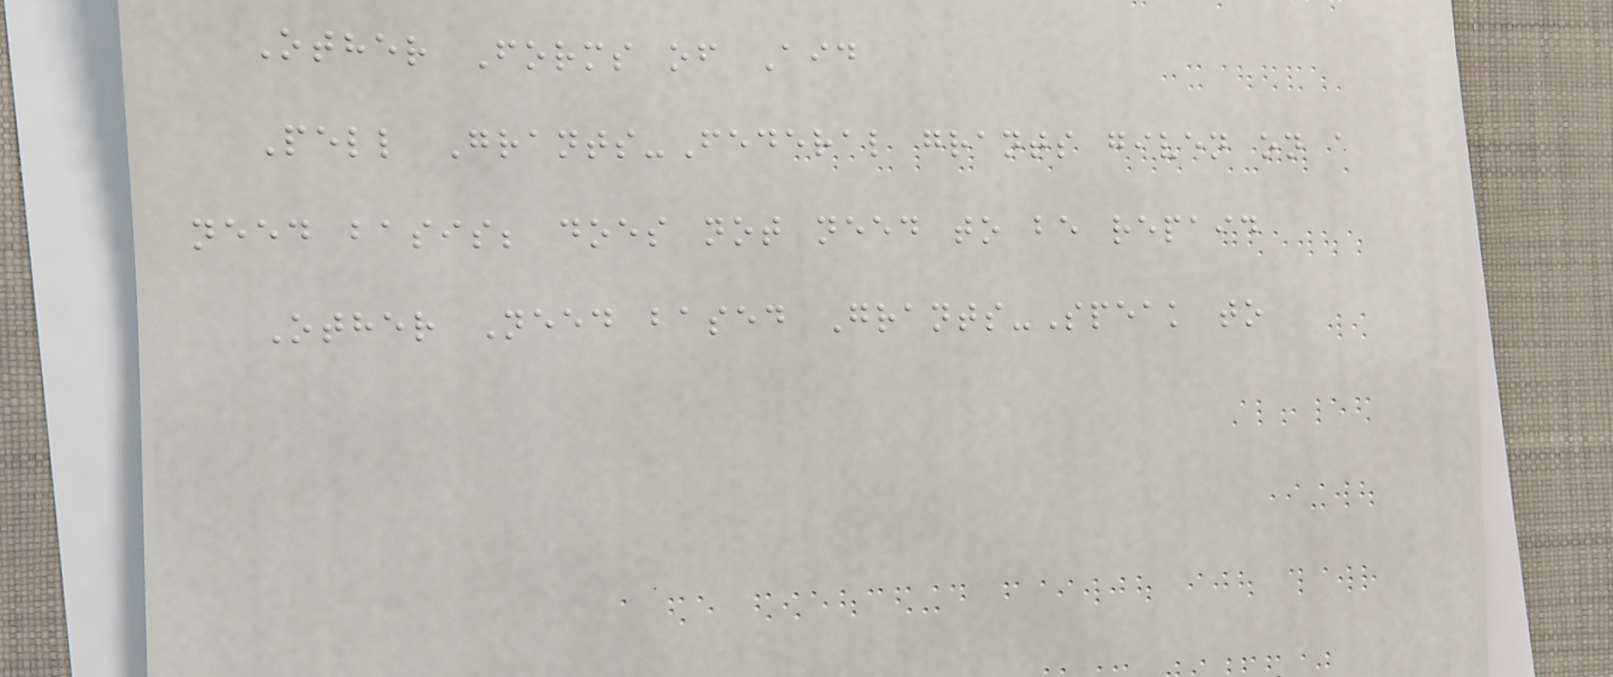Other Forms of Aid
Pell Grants-Federal grants given on a
need basis; does not need to be repaid
Other Need based Grants-Speak to
